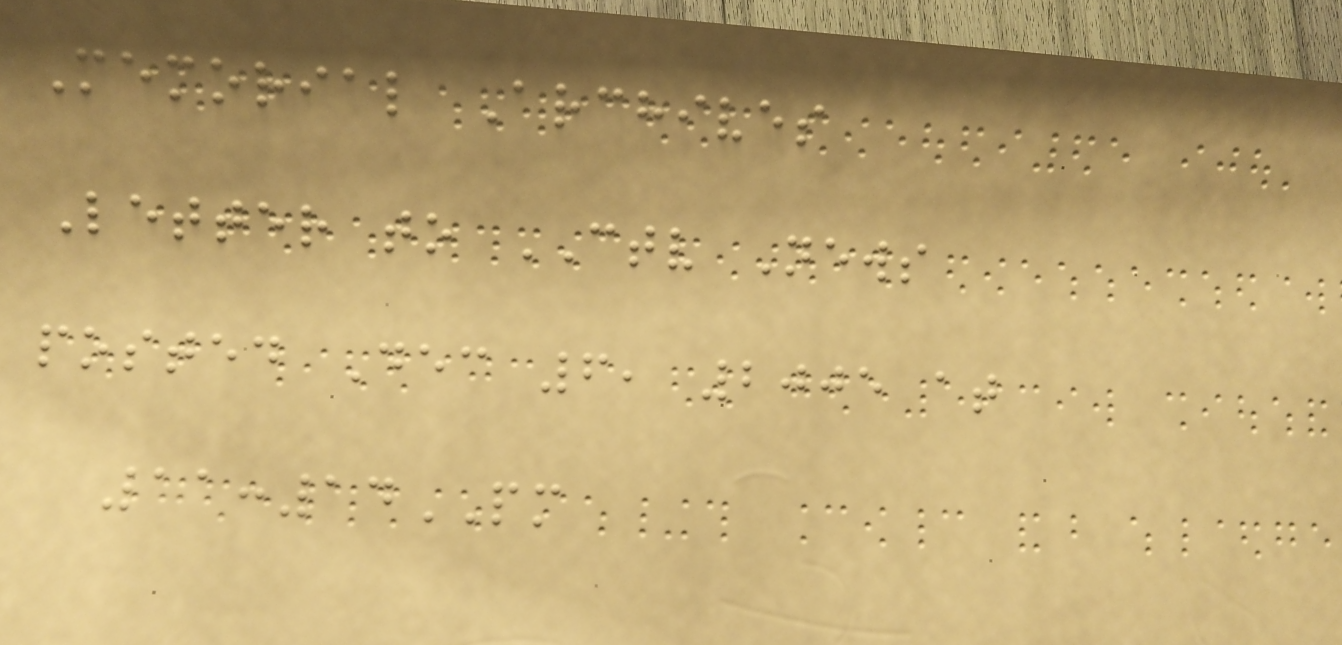Memorial Archives
Letter to CTV News
posted Dec 6, 2005 at
11:14PM
